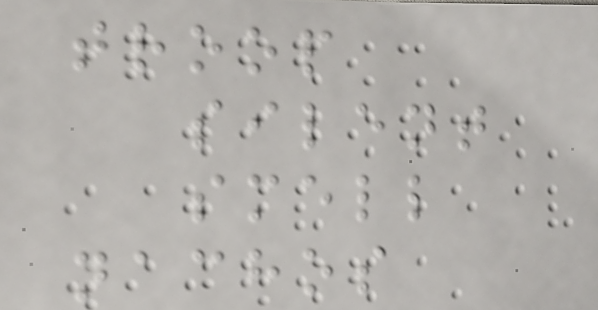troop
silent
smell
nachos
